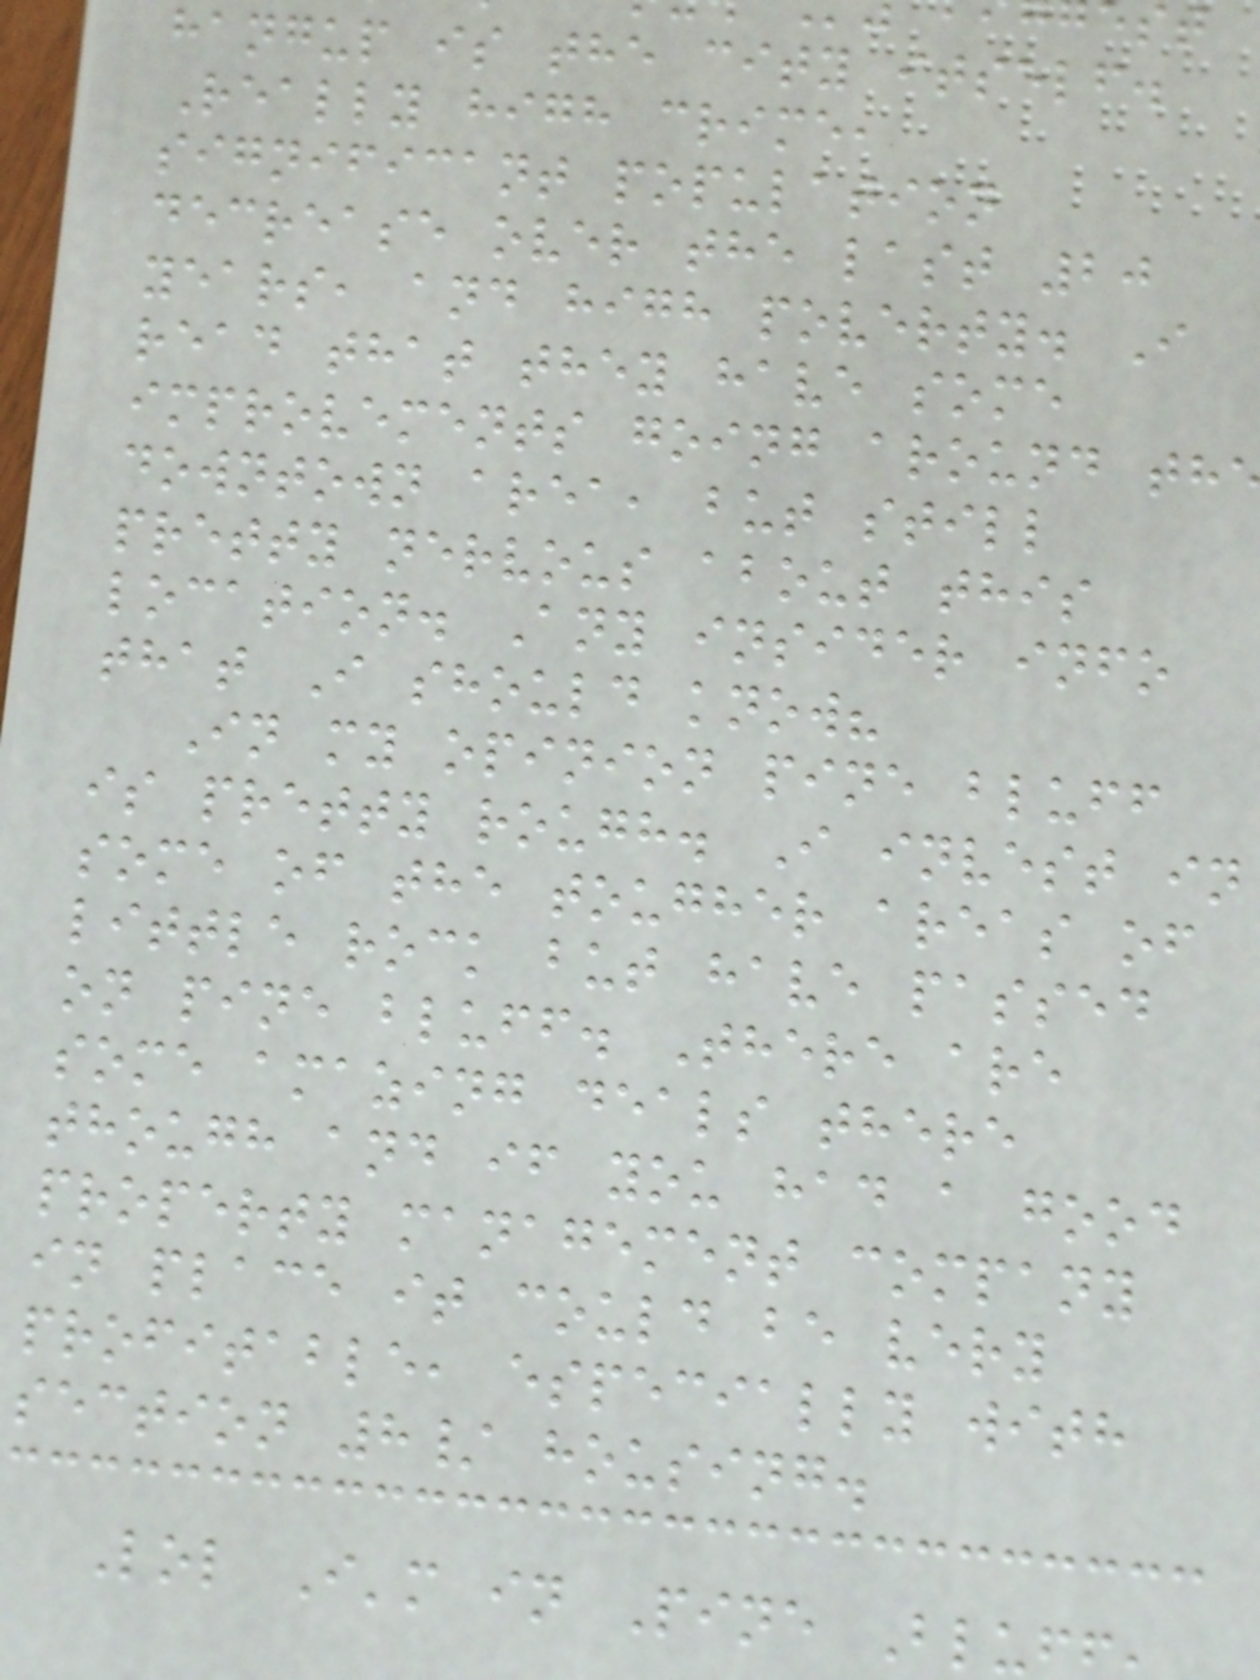hangup is the city itself.
Really high crime,
significant population
decrease over the last 20
years, and high poverty. I
read that they have some
improvements going around th
downtown area, but still
pretty nervous about this
location. Any insider info
that I should know?
In my opinion pine bluff
is pretty rough. I invest in
some of the tougher areas of
little rock but have passed
on pine bluff. There are
some amazing deals there
though and if you had a good
property management company
in place it could be very
profitable, especially with
section 8/ housing.
Lol I'm in Pine Blu
